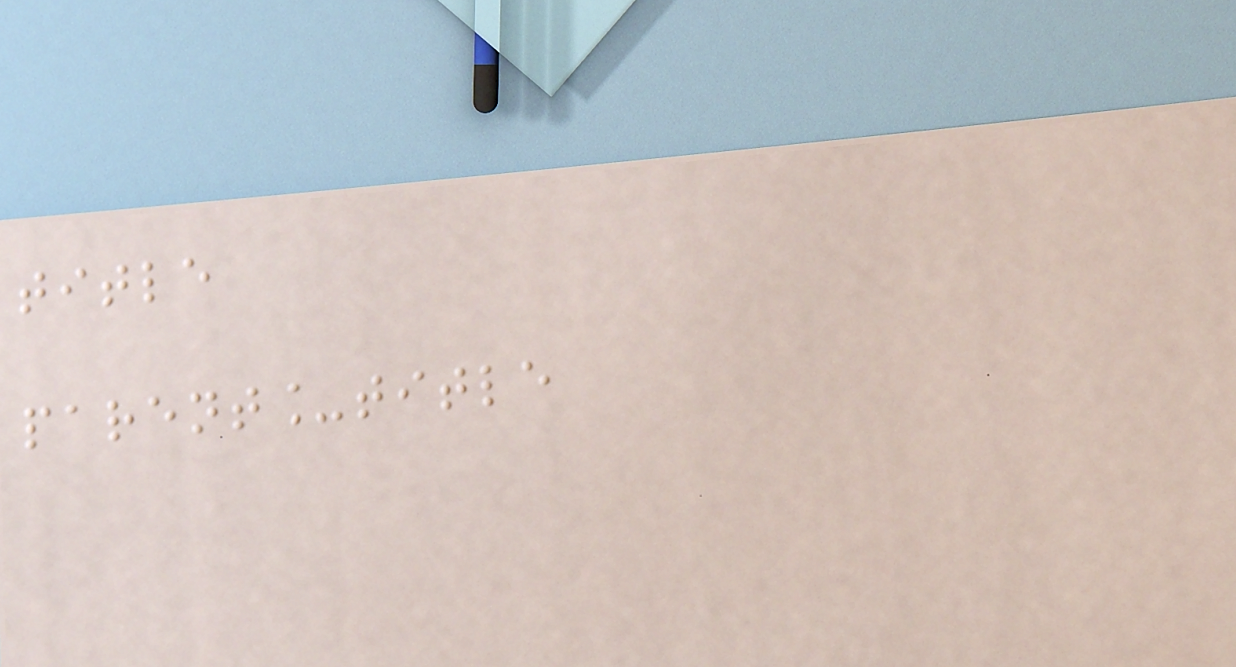title
parent_title
